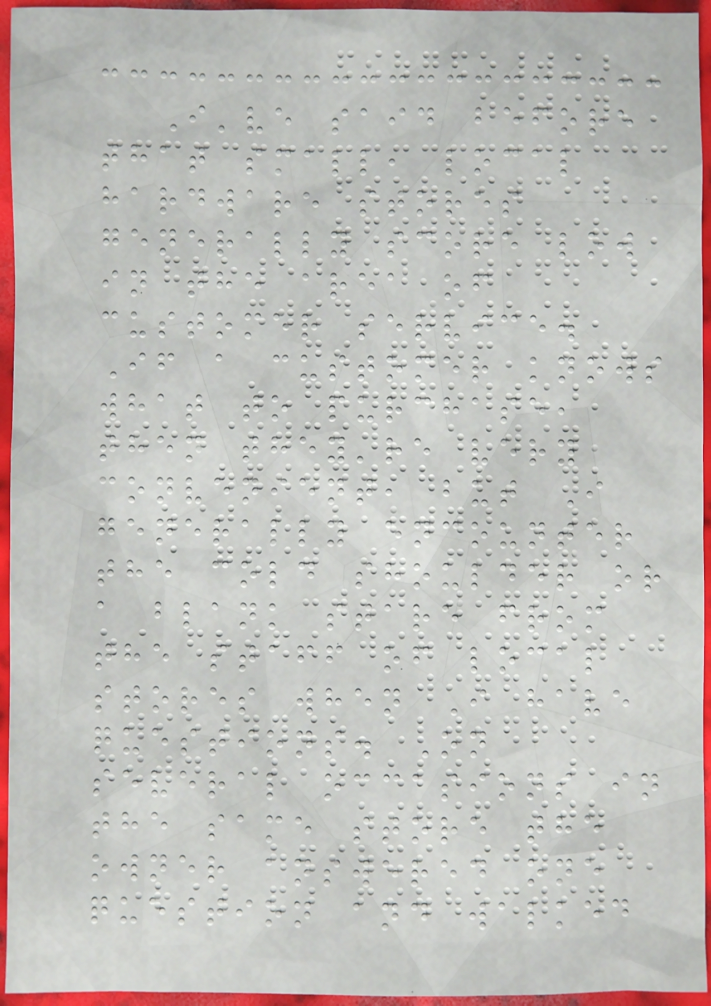I've said before
that small, local
hardware stores
generally score low
in the area of
customer service.
If a customer knows
what to purchase,
then they're very
convenient, but I
generally encounter
the cold shoulder or
a blank stare from
the staff of local
stores when I have
questions. On
several occasions in
the same store the
owner answered one
question and walked
